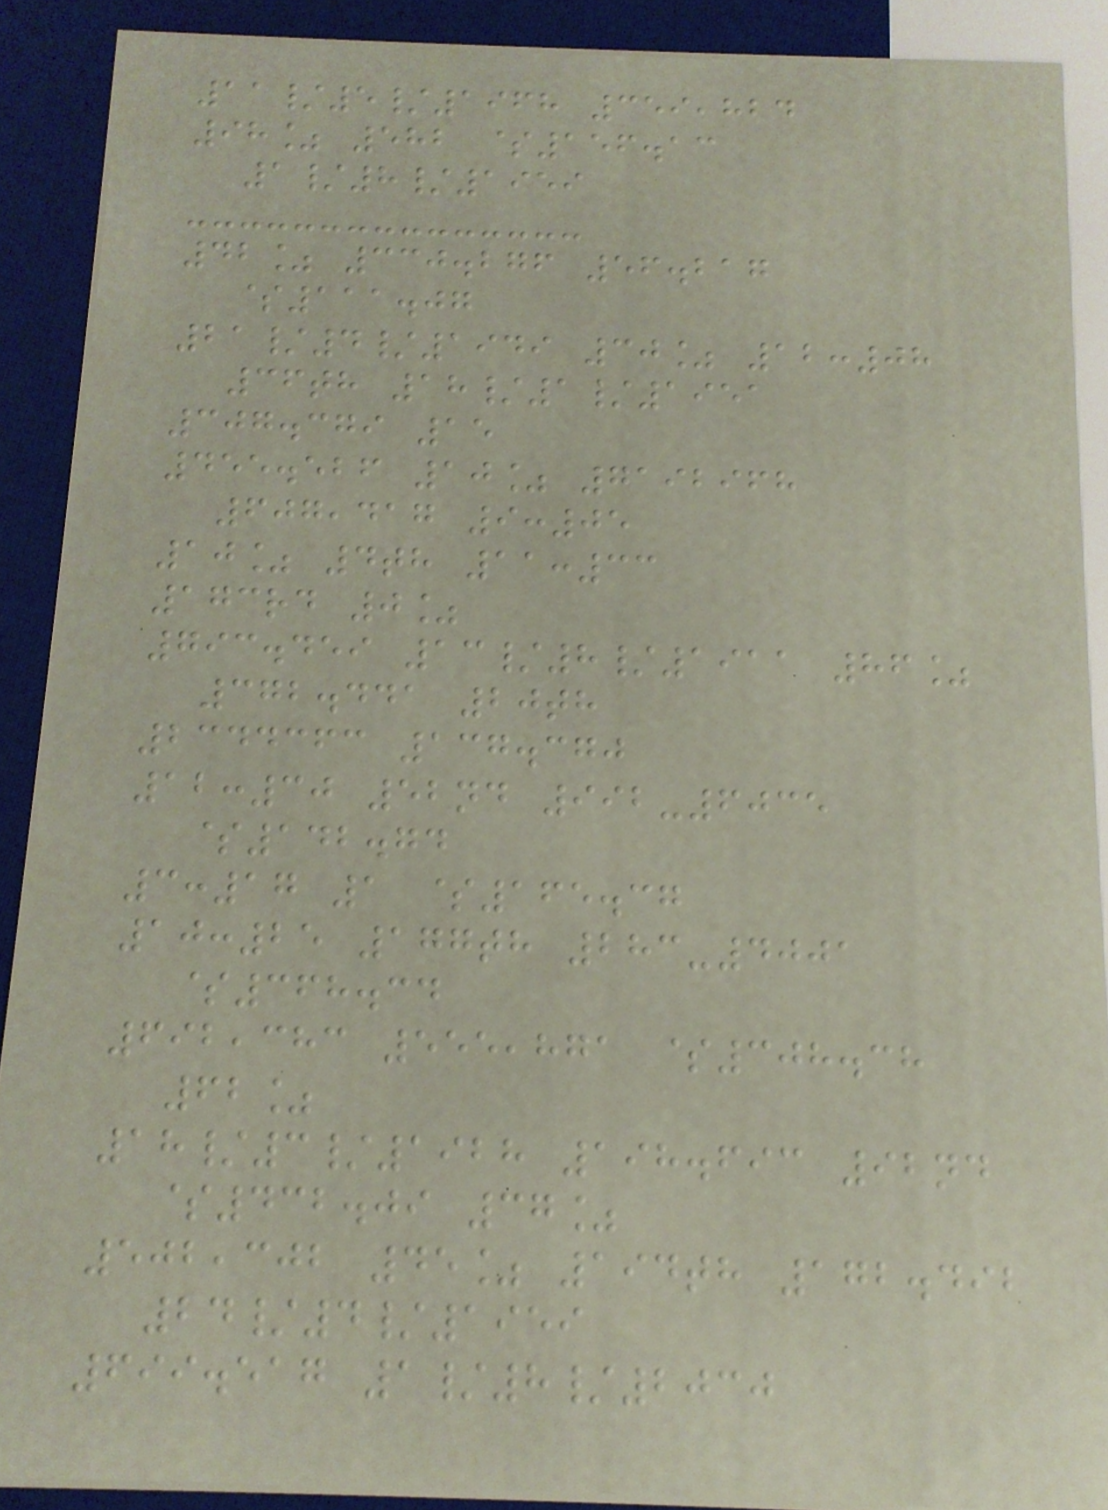11/5/1968 359,824
98% 582 $156.13
1/8/1959
42% 330.276 56.217
$111.07
21/4/1949 30% 12:08
36th 18/1/1951
307.379 15
455.526 10% 7192968
607,417 9:05
10% 4th 11:33
173rd 0%
793.459 13/8/1911 86%
372.441 20th
2344363 137.370
12:30 52nd 992-6035
$142.74
3:17 1 $165.37
10:25 177th 283-4001
$368.34
692,383 555,871 $308.38
62%
18/3/1928 198.693 92nd
$432.09 37%
502,302 45% 194th 172.492
24/4/1959
699.517 1/8/2030
